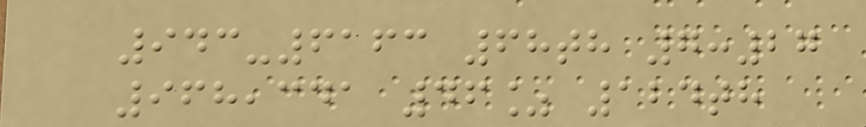943-6163 68th 7:27
968,341 46% 124th
